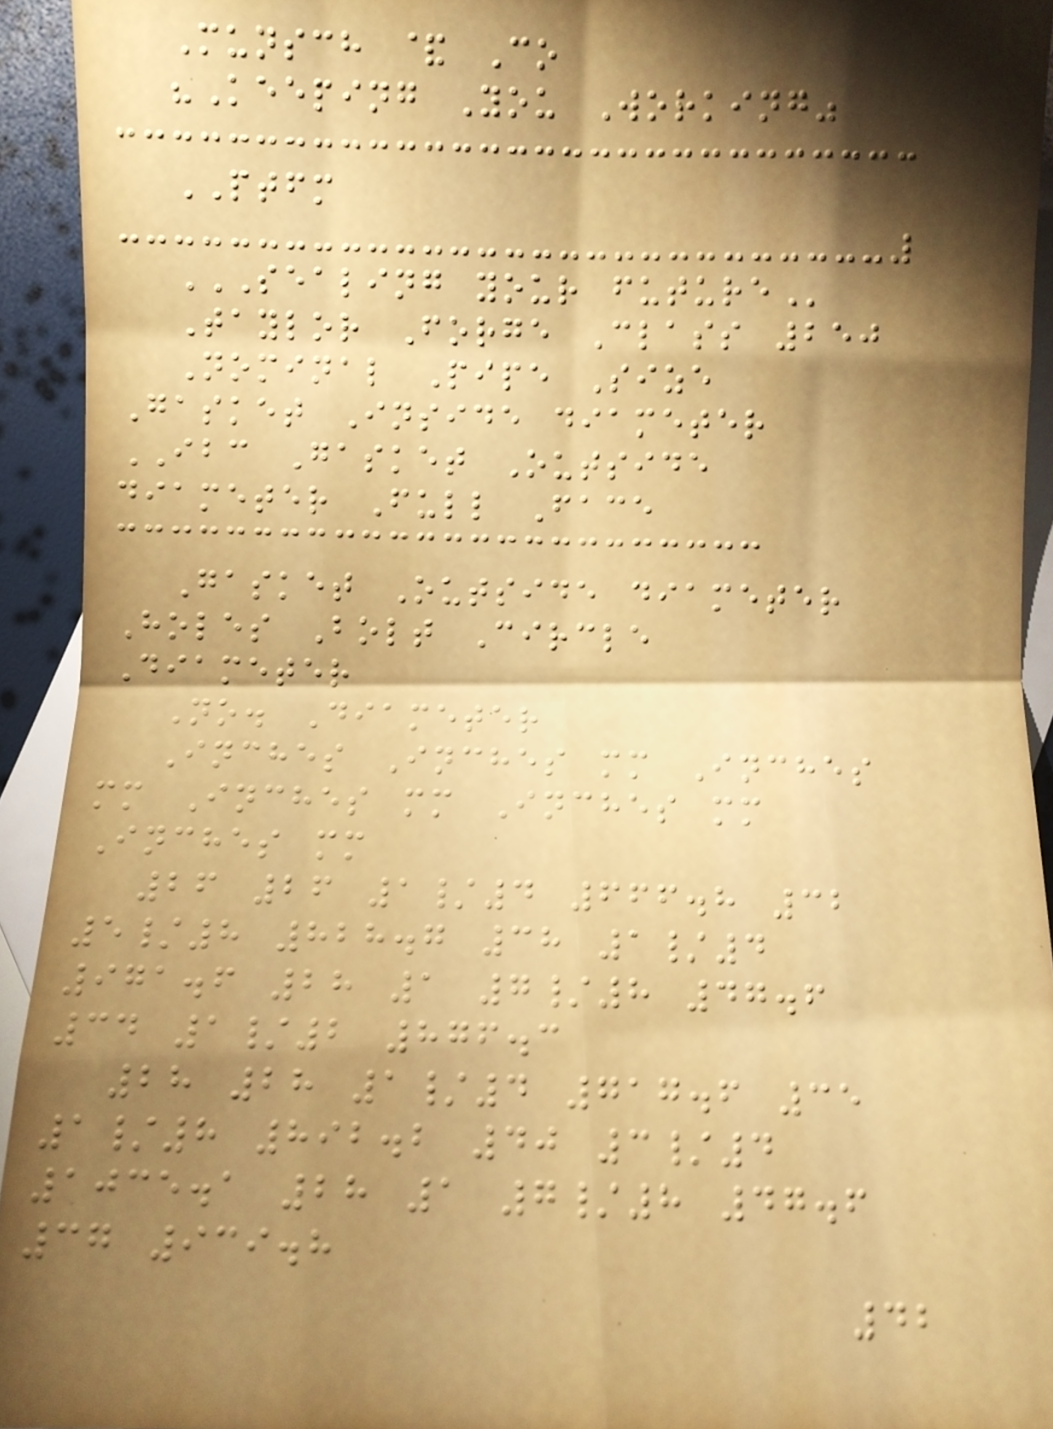Munsch & Co
"Keeping You Working"
PTFM
SEALING YOUR FUTURE
Taylor Forge Class 250
Nominal Pipe Size
Gasket Inside diameter
IBC Gasket Outside
diameter Full Face
Gasket Outside diameter
Holes Bolt Circle
Diameter
No. Diameter
Inches Inches mm Inches
mm Inches mm Inches mm
Inches mm
26 26 1/4 666.8 32
5/8 828.7 38 1/4
971.6 28 1 7/8 47.6
34 1/2 876.3
28 28 1/4 717.6 35
1/8 892.2 40 3/4
1035.1 28 1 7/8 47.6
37 939.8
42
